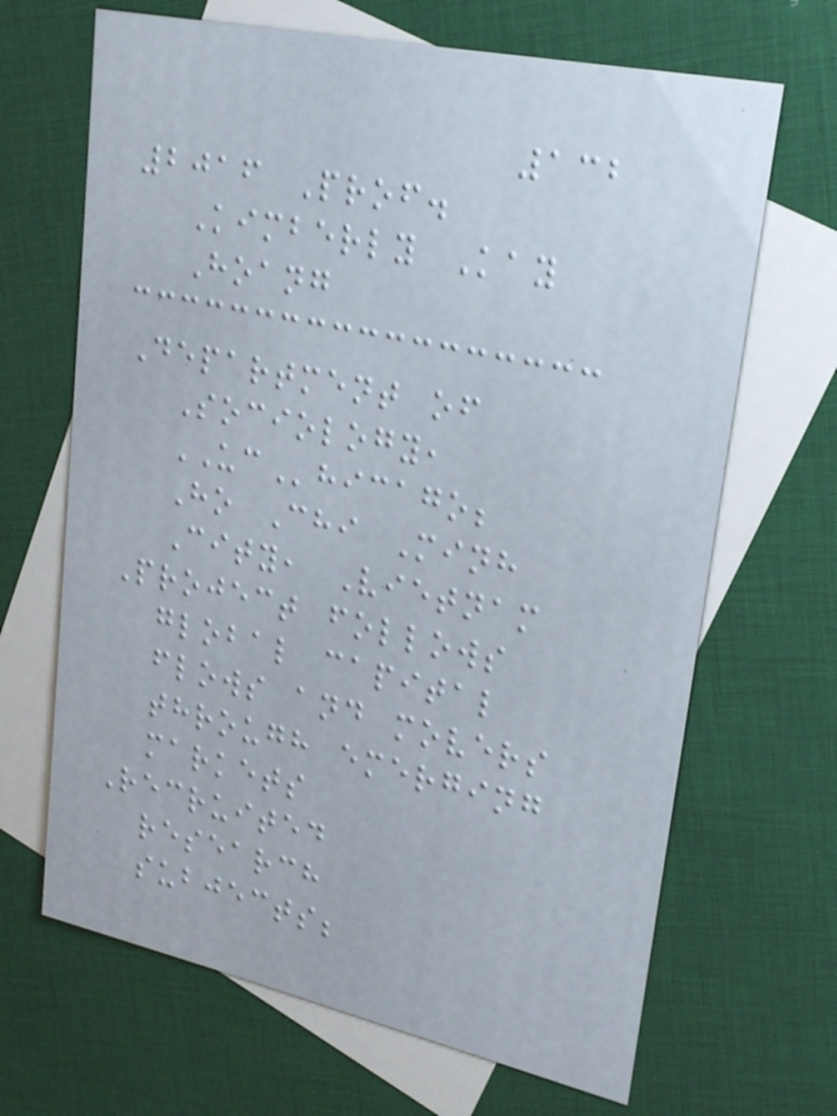132
2016 Prof.
Kimberly Kay
Hoang
Department of
Sociology,
UChicago;
Ho Chi Minh
City, Vietnam
Project follows
global capital
flows and movers
through emerging
markets
Recruited
research
subjects;
